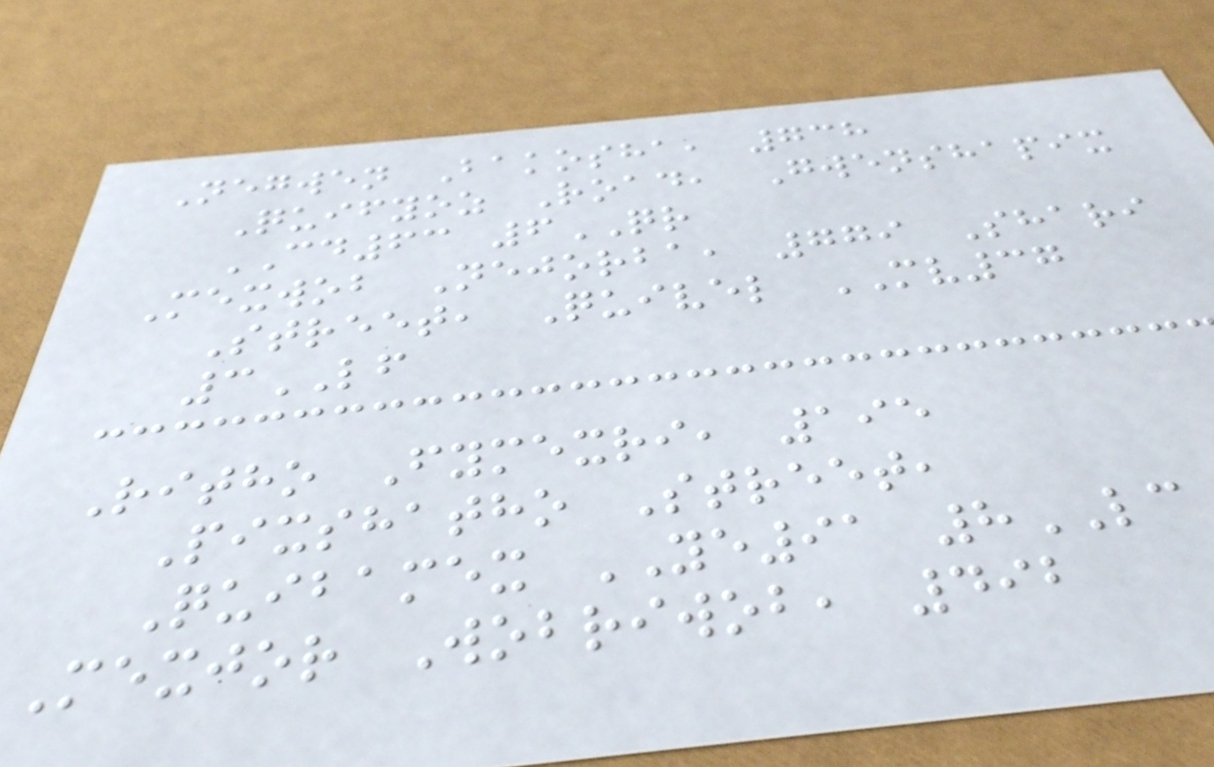Negwen Bakosha, 738
Quifyoz Road, Gwenshapix
CD63 6QR
Mexwob Nejorba, 779 Shari
Street, Quivel MV37
3LF
Ritho Fymexri, 195
Pixshatho Street,
Quibamex YE91 8LC
Mexjor Wobriwob, 492
